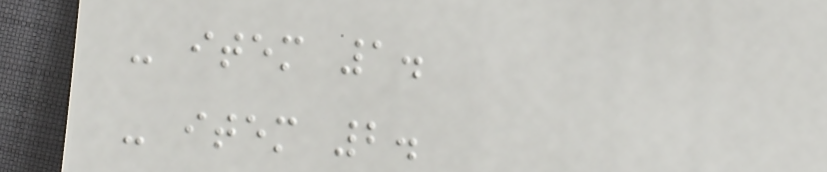- item 1.
- item 2.
